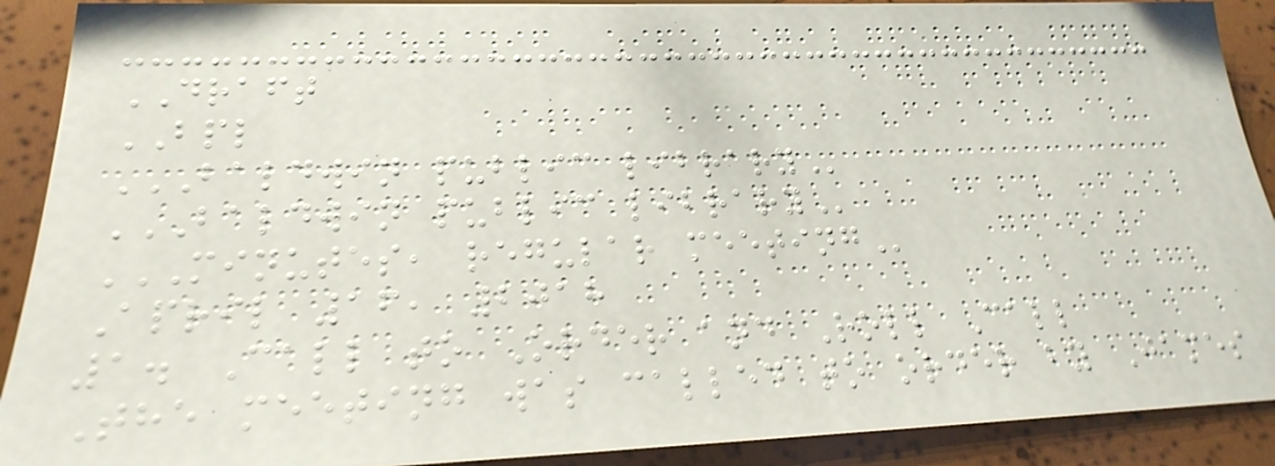DRAFT
BPL
BALDWIN PUBLIC LIBRARY
BALDWIN PUBLIC LIBRARY
MINUTES, REGULAR MEETING
April 16, 2018
1. Call to Order and Roll Call
The meeting was called to order by James
